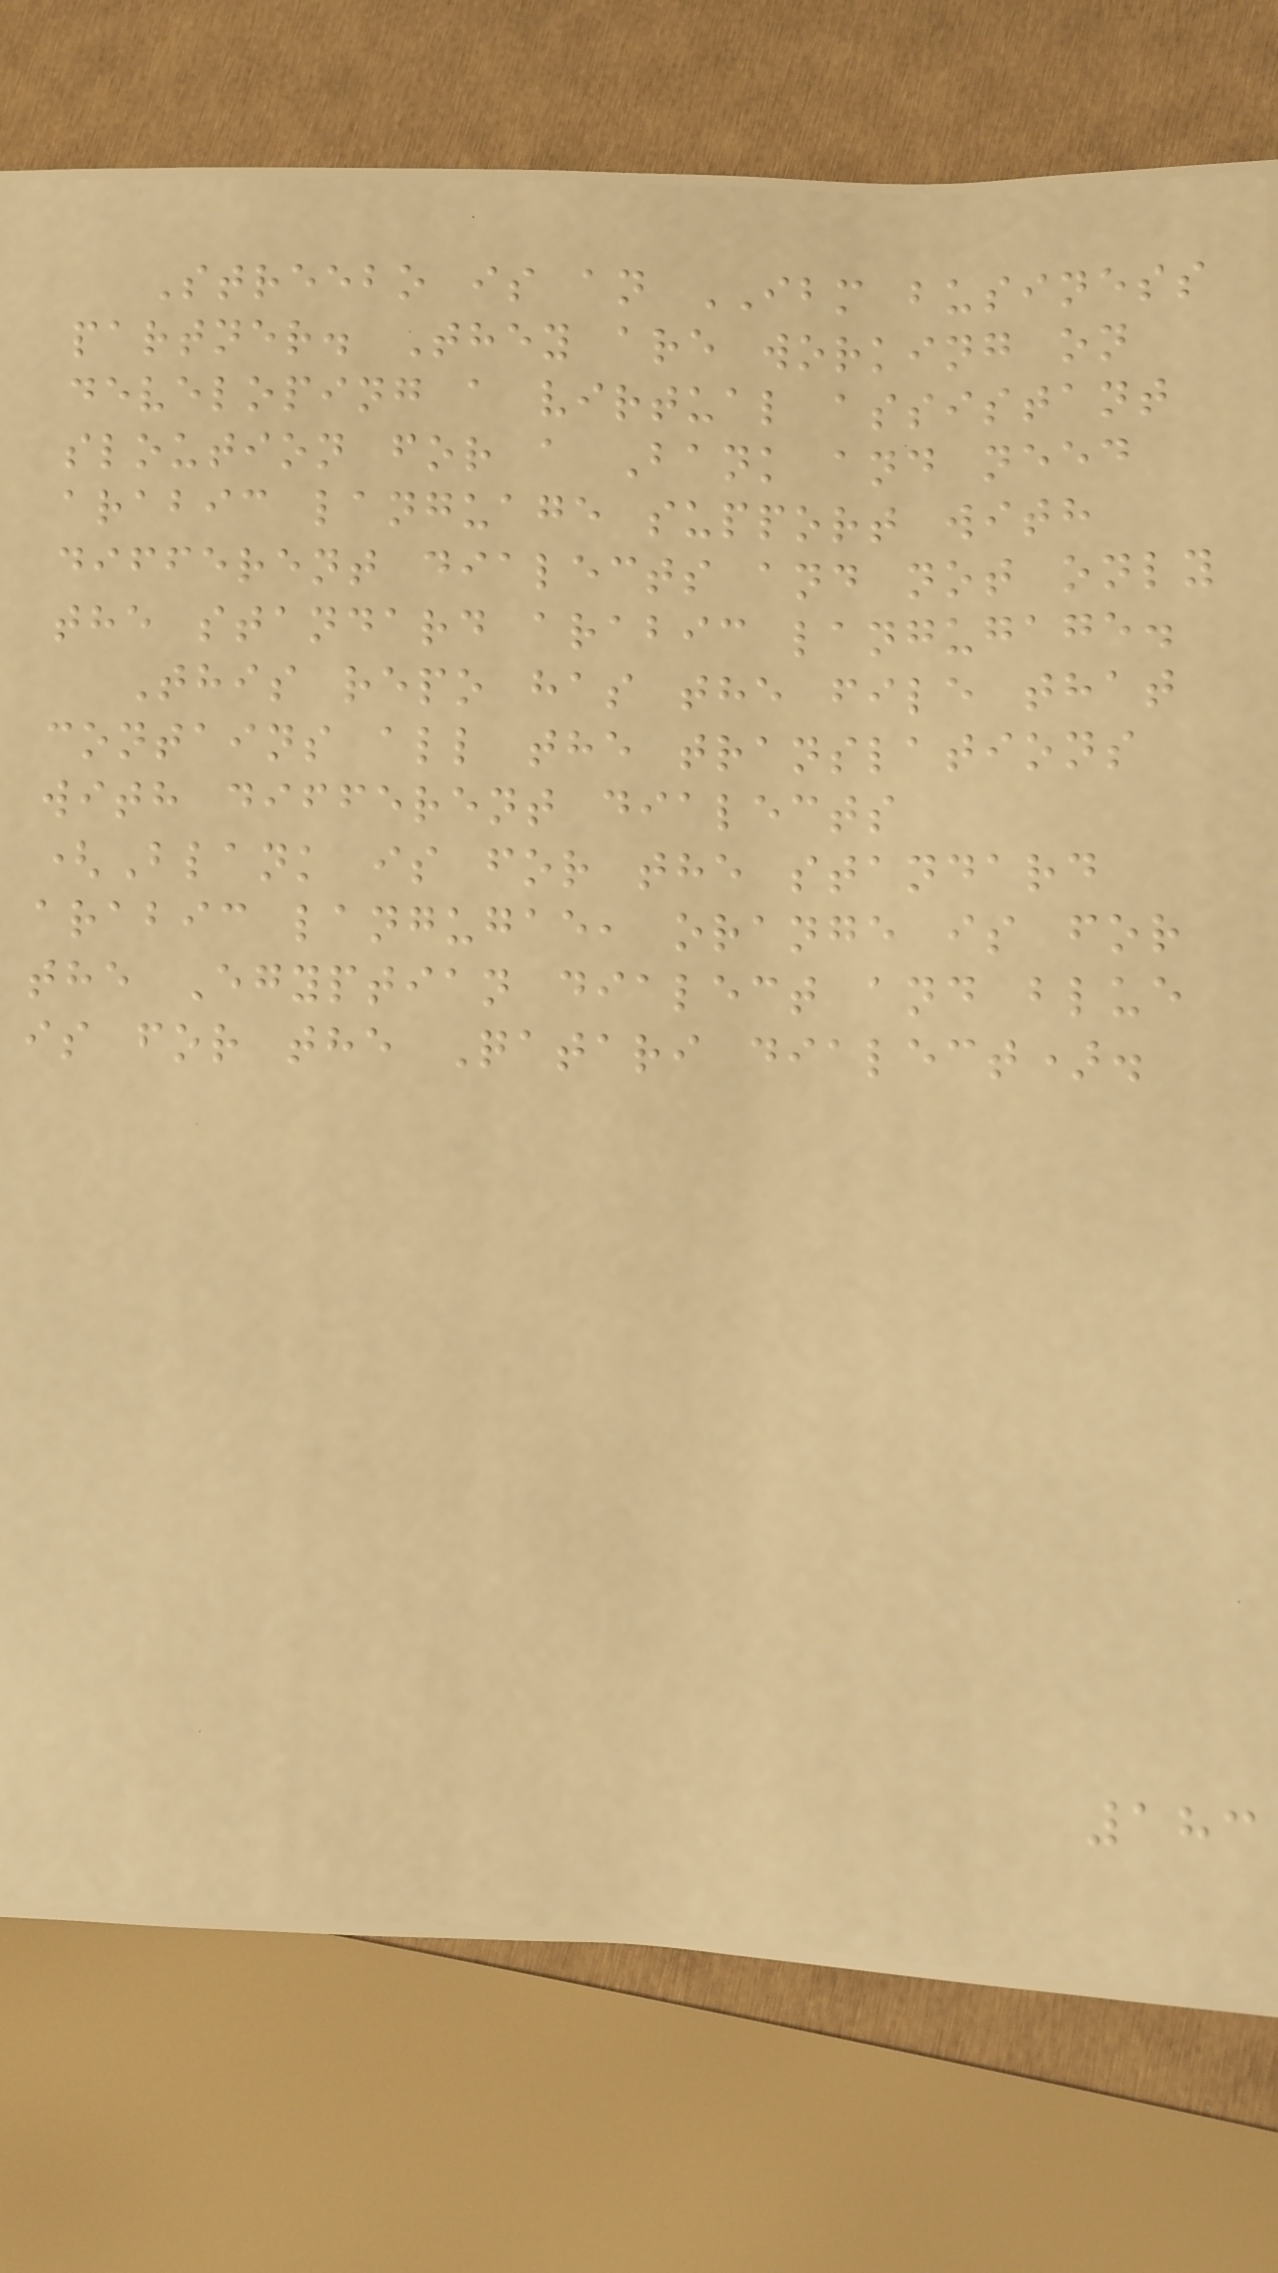Streebo is an IBM business
partner. They are working on
developing a virtual assistant
sloution for a Bank and need
arabic language support with
different dialects and not only
the standard arabic langugage.
This repo has the file that
contains all the translations
with different dialects
(Blank is for the standard
arabic langugae, orange is for
the Egyptian dialect and blue
is for the Qatari dialect).
183
